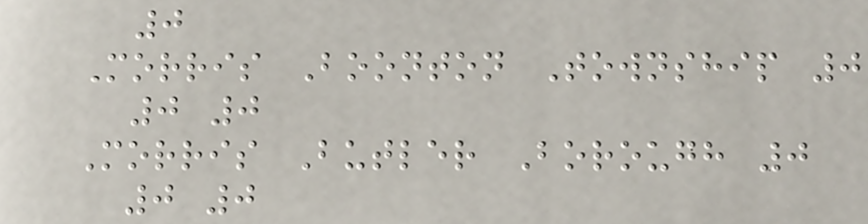0
Morris Boonton Township 0
0 0
Morris Butler Borough 0
0 0
